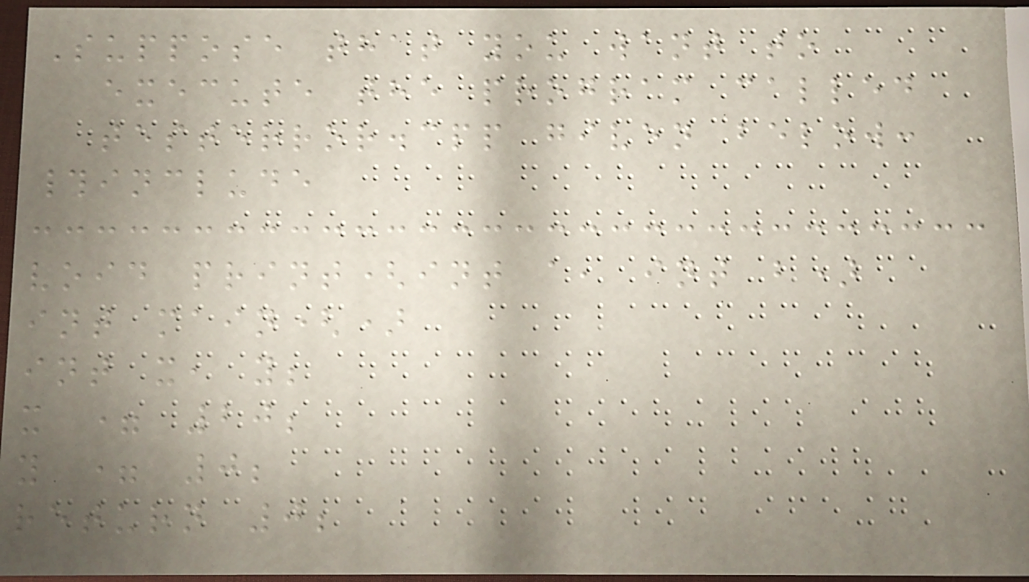Suppose that you want to
execute the program called
testerror.cpp given below:
#include
void print(int a, int b)
int main()
int x, y;
x = 20;
y = 0;
return 0;
